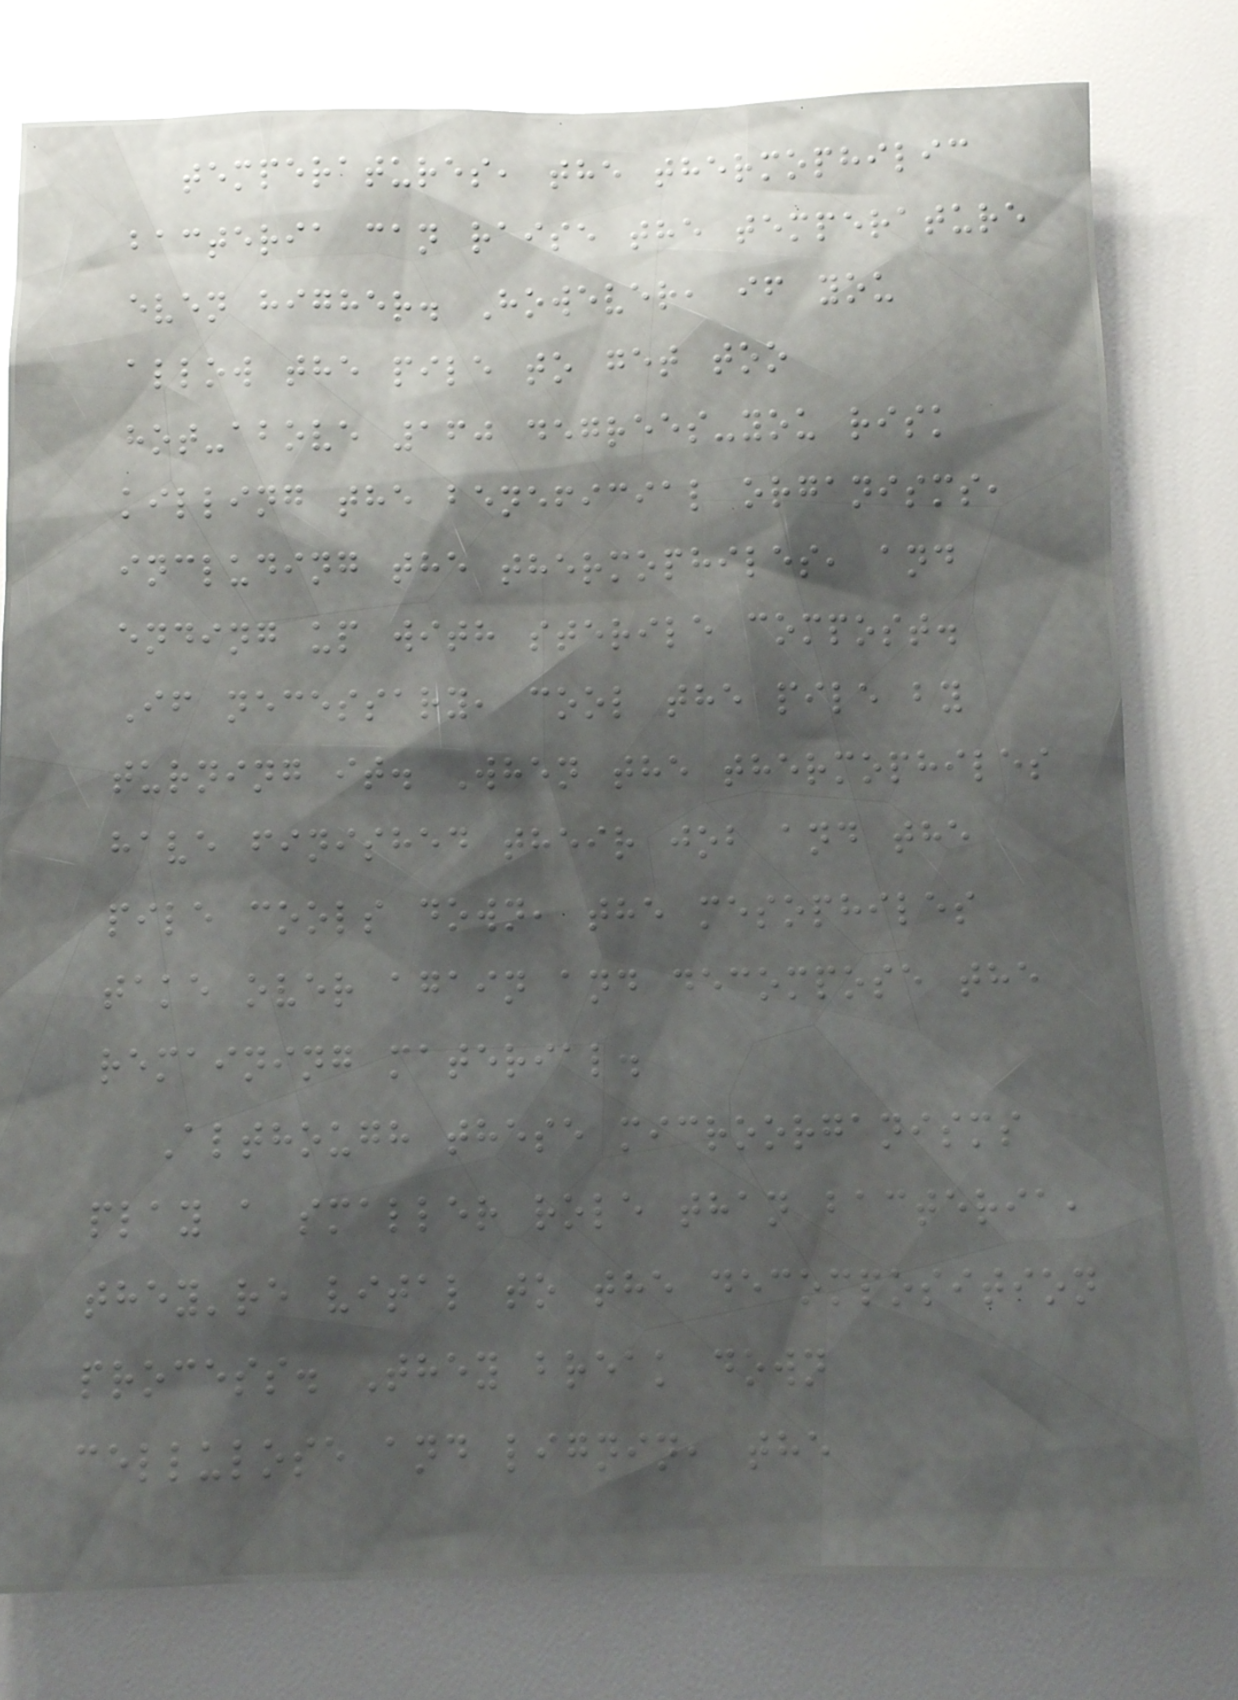temperatures, the thermophilic
bacteria can raise the temperature
even higher. However, if you
allow the pile to get too
hot-above 160 degrees-you risk
killing the beneficial organisms,
including the thermophiles, and
ending up with sterile compost.
If necessary, cool the pile by
turning it. When the thermophiles
have finished their job and the
pile cools down, the mesophiles
take over again and decompose the
remaining material.
Although these microorganisms
play a smaller role than bacteria,
they're vital to the decomposition
process. They break down
cellulose and lignin, the
